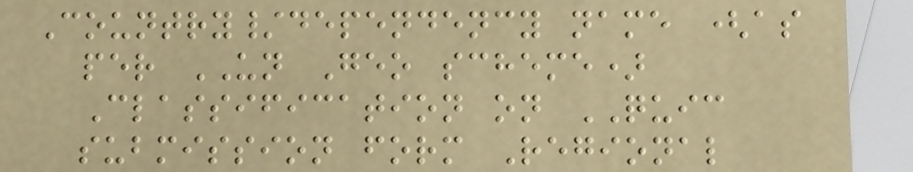Country/dependency name (as
per UN Geo scheme)
Classification on QUIC
submission form Regional
